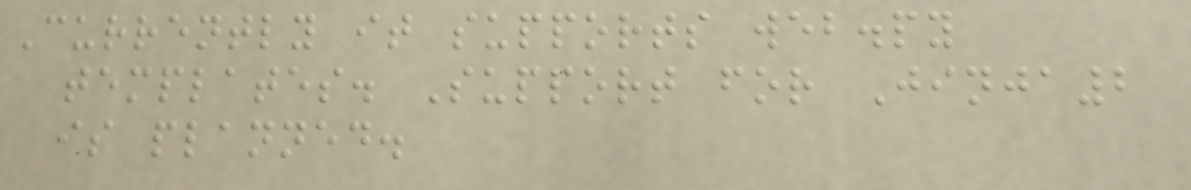Currently it supports web.py
templates. Support for Jinja2
is planned.
